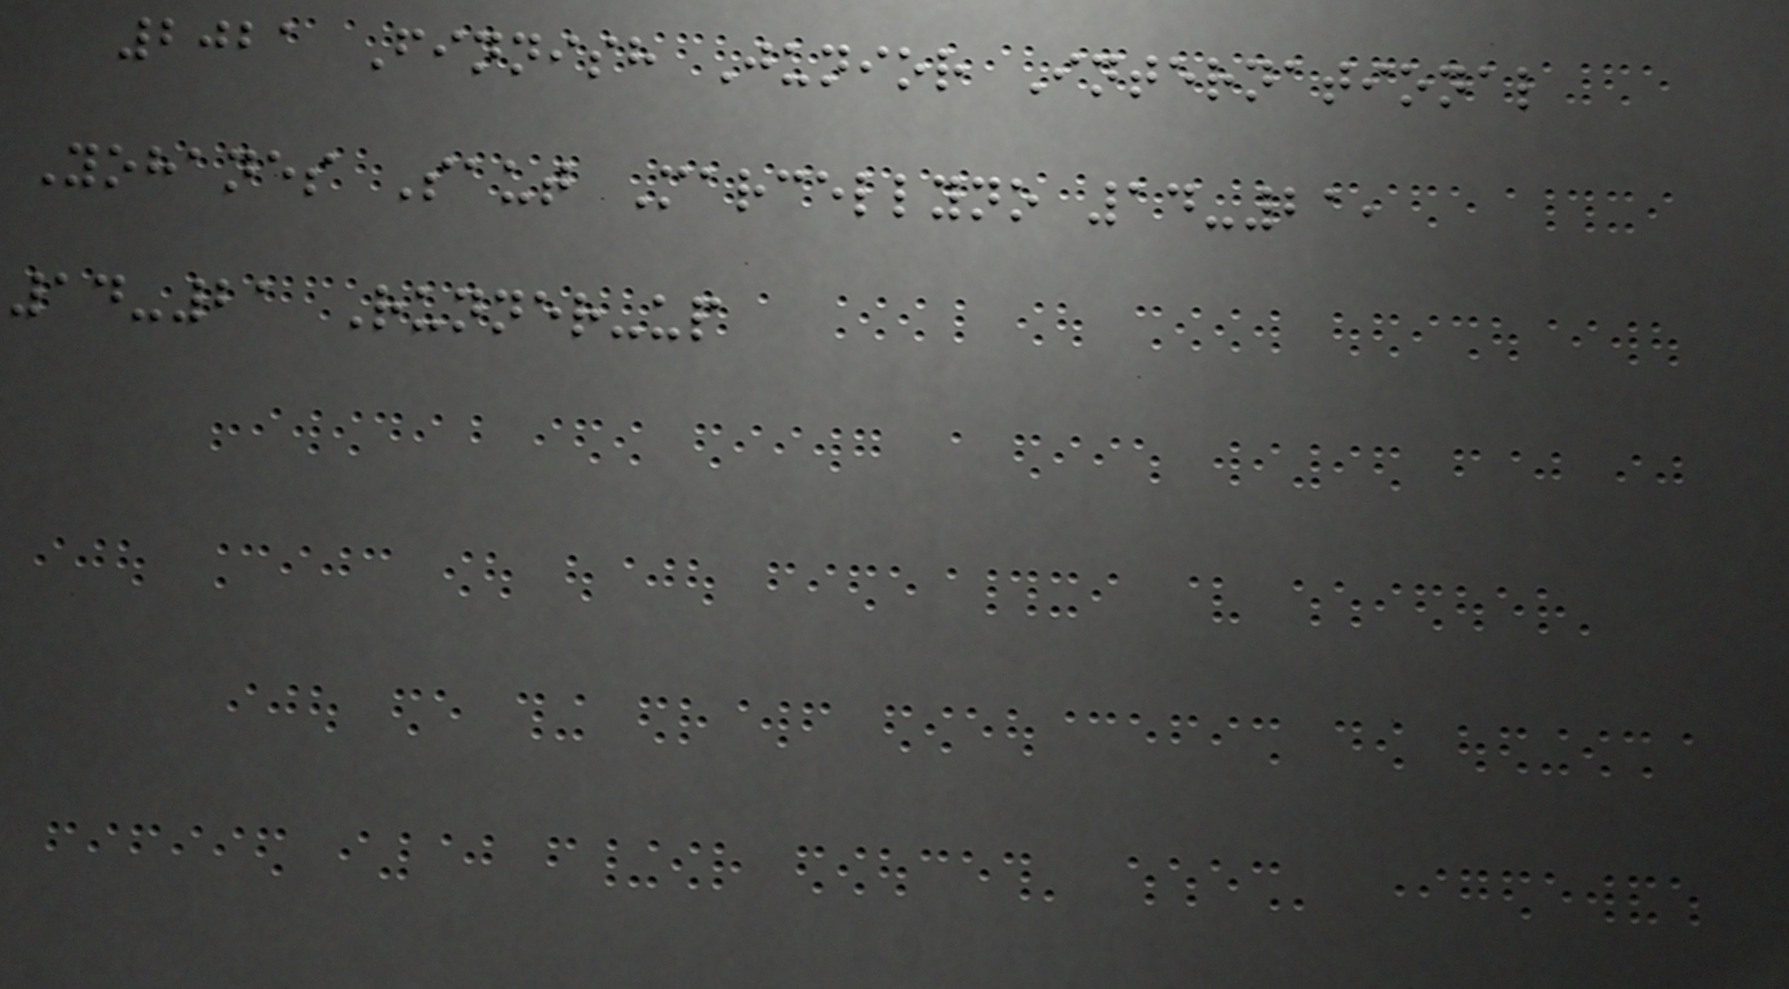2021 Finnish Junior International
Yohanes Saut Marcellyno 14-21,
14-21 Runner-up
